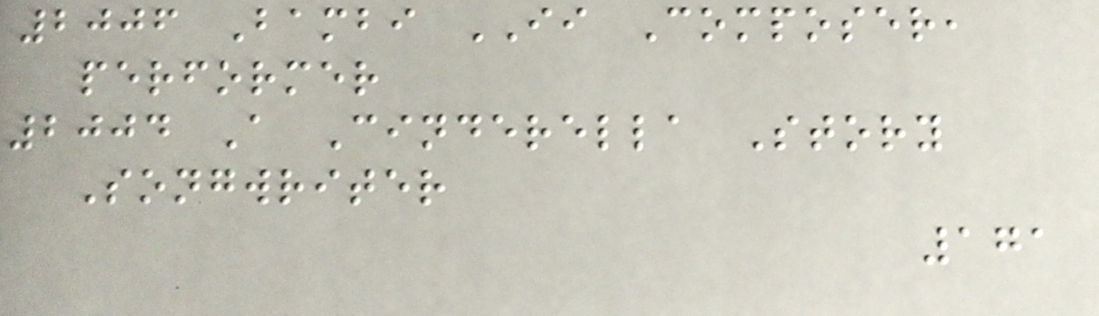2006 Bambi II Composer,
performer
2004 A Cinderella Story
Songwriter
171
